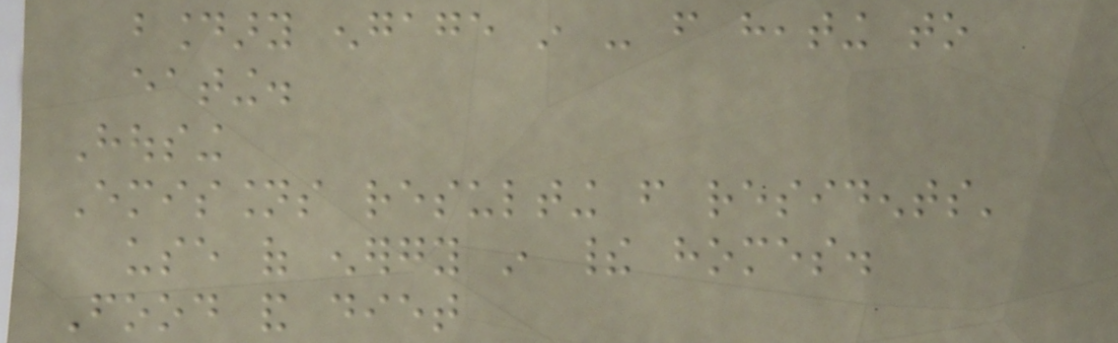boundary engage in - from heating to
eating.
Housing
Emissions resulting from residents'
use of energy in their homes.
Food and diet
